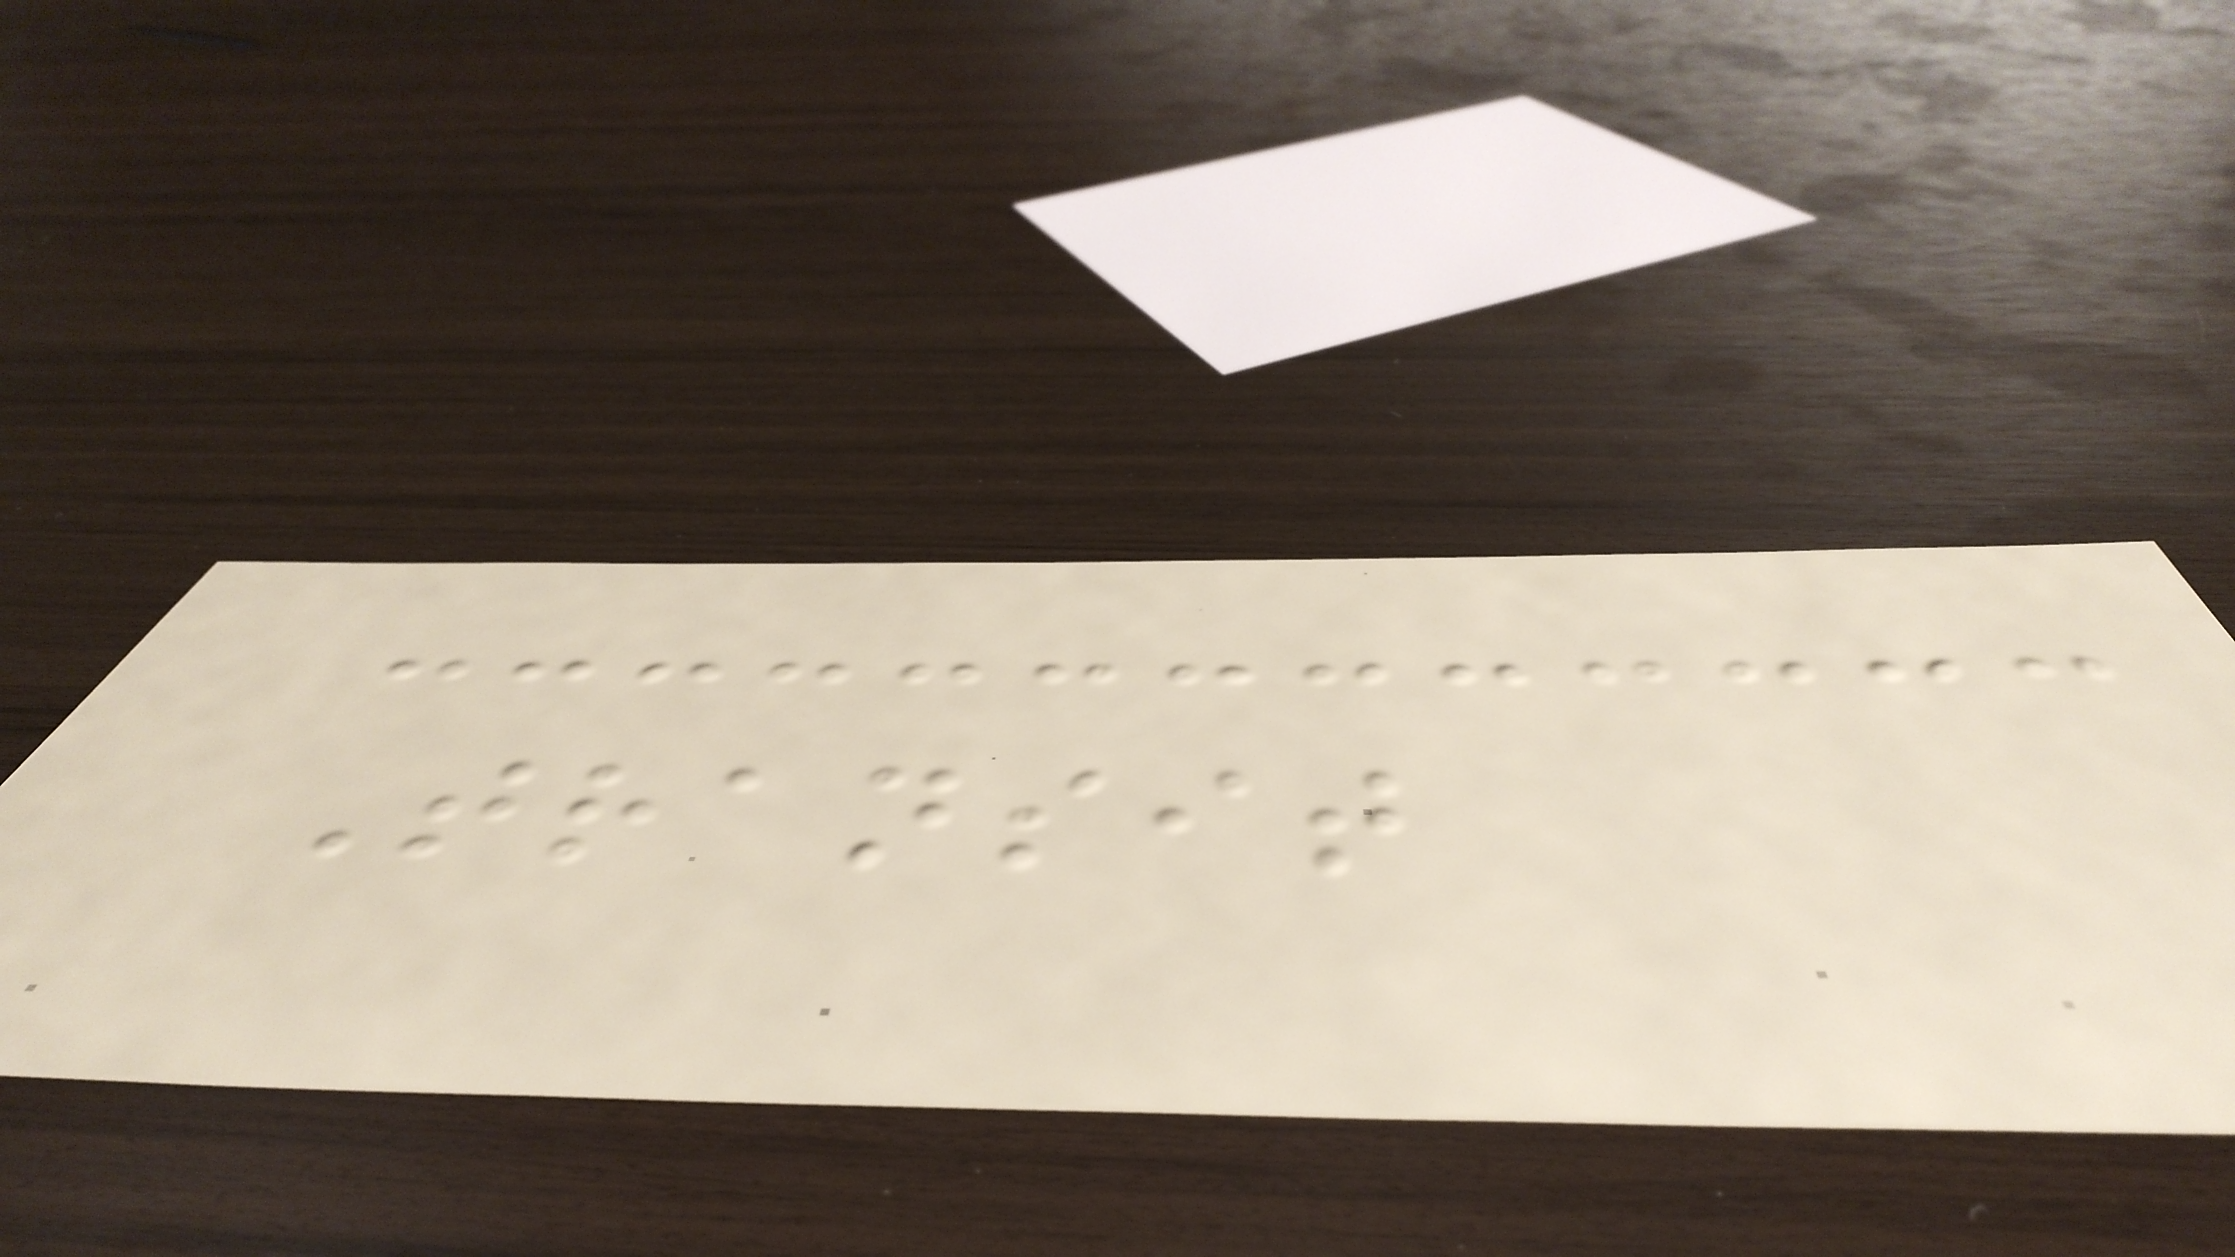Transit
